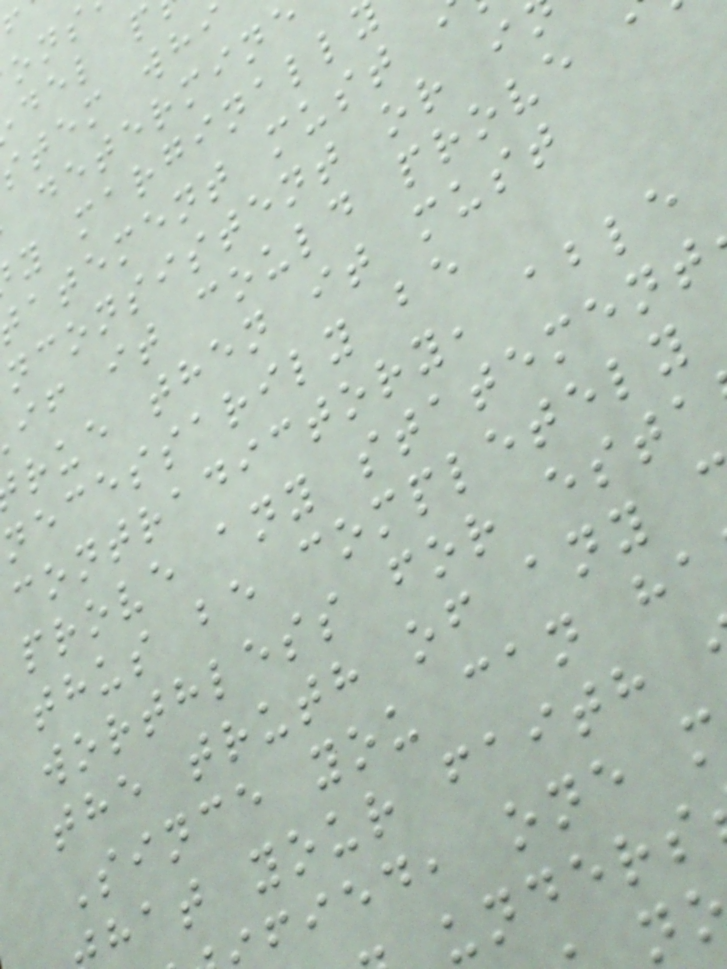stem whi
determin
y marginall
atement must
nconsistent or i
if it could prove
rue then it must
necessarily be
contradictory, able
prove any statement
thus be completely
worthless for esta
the truth of any
Since you can ha
hat your faith
fied, one m
unders
